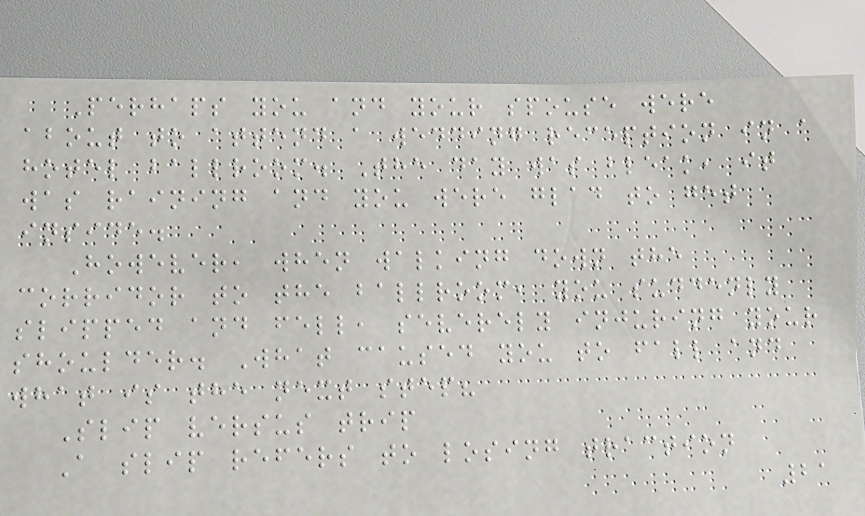Perhaps you and your spouse were
about to attend a wedding reception in a
hotel ballroom. The day was bleak, it
was raining and you were glad to get
inside.
However, when walking down the
corridor to the ballroom, you suddenly
slipped and fell, severely injuring your
shoulder. What caused you to fall and
what is the next step?
Slip versus trip
A slip refers to losing traction
21
